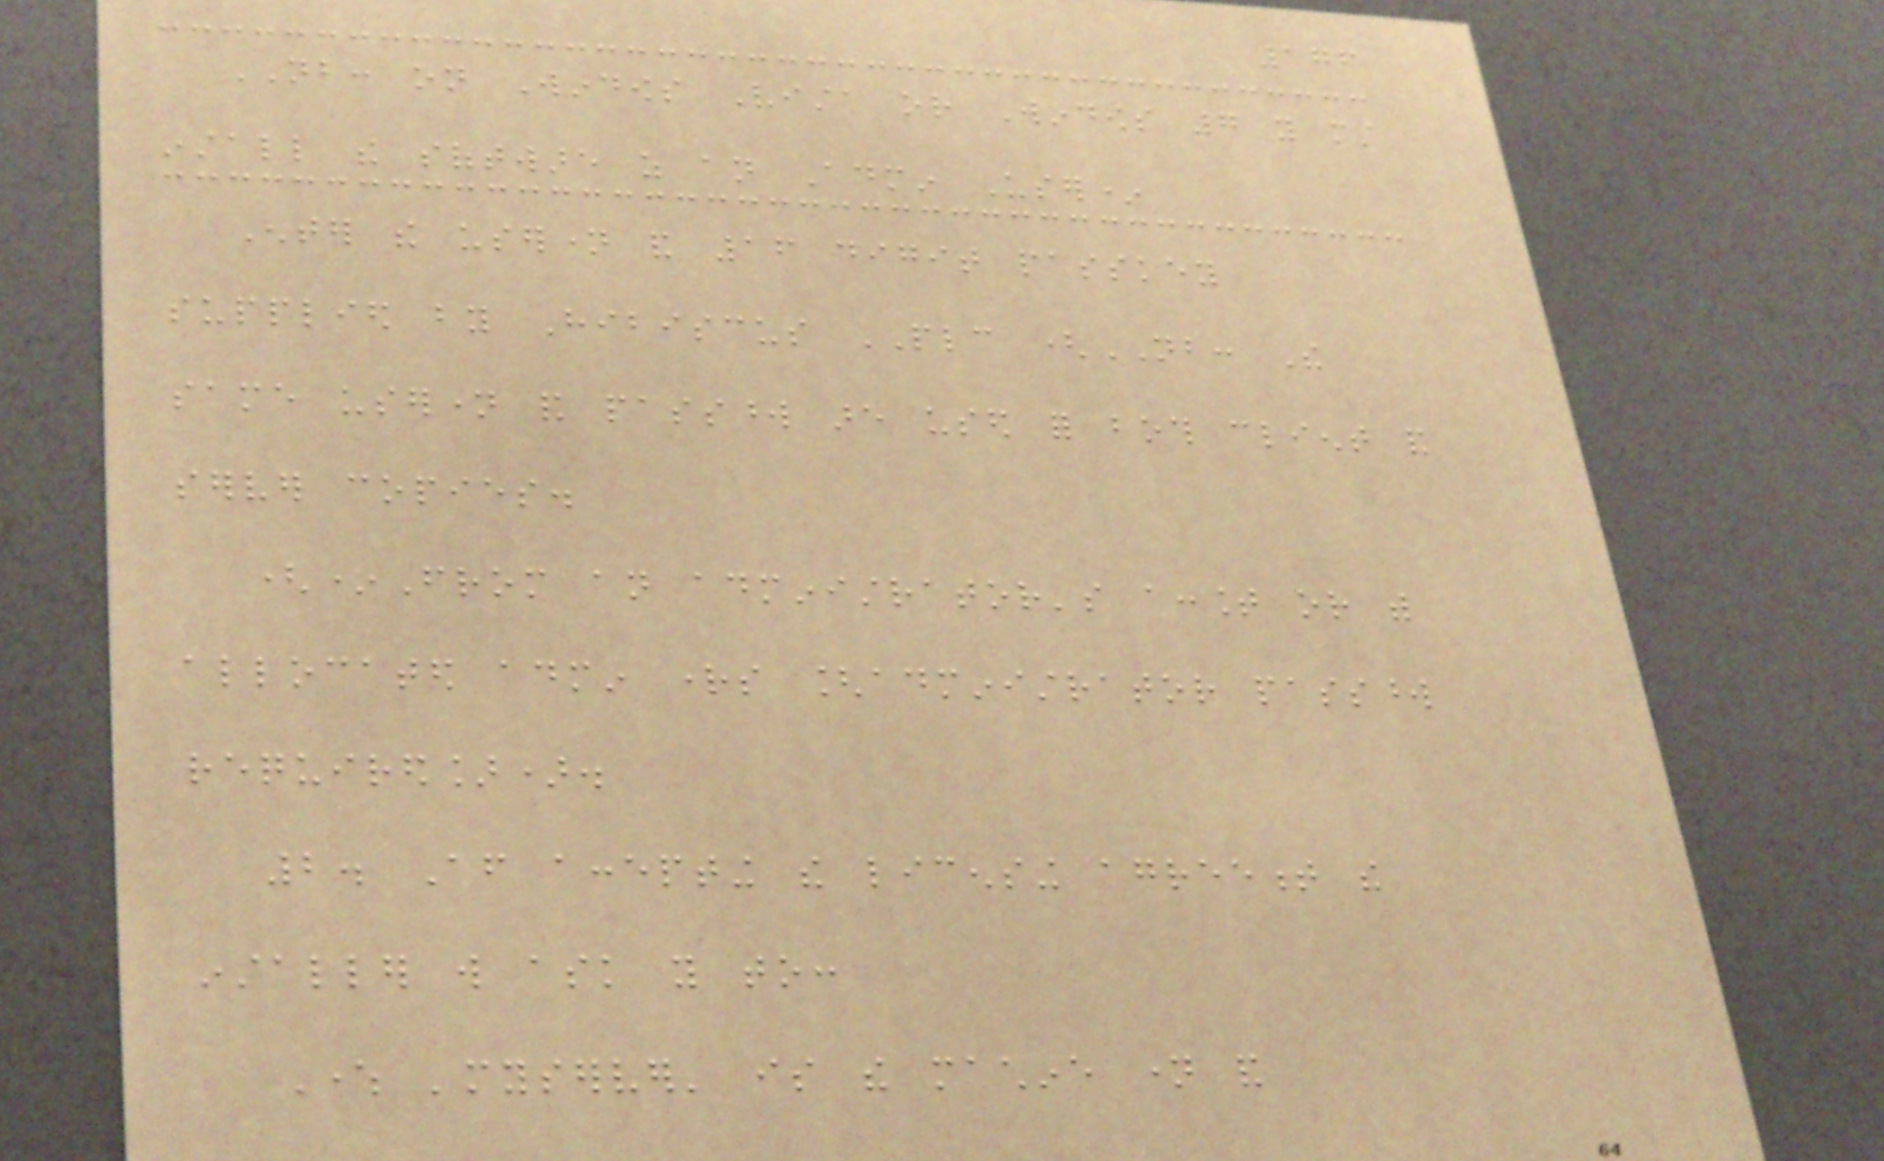176
NB: on Windows Vista or Windows 7 you must
install the software as an Admin User*
Enter the username and 16 digit passkey
supplied by Hibiscus PLC (NB: The
same username and password are used for both client and
server copies.
(*From an administrator's account or with
allocated admin rights [administrator password
required]).
2. After accepting the licensing agreement the
installer will ask you to:
Where 'myserver' is the machine name and
